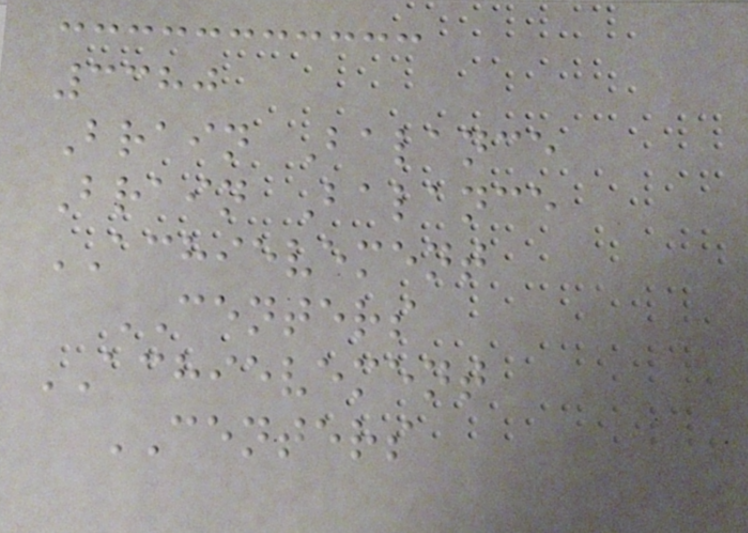3380
Brain Balance
Brain Balance
ACHIEVEMENT
CENTERS
ACHIEVEMENT
CENTERS
